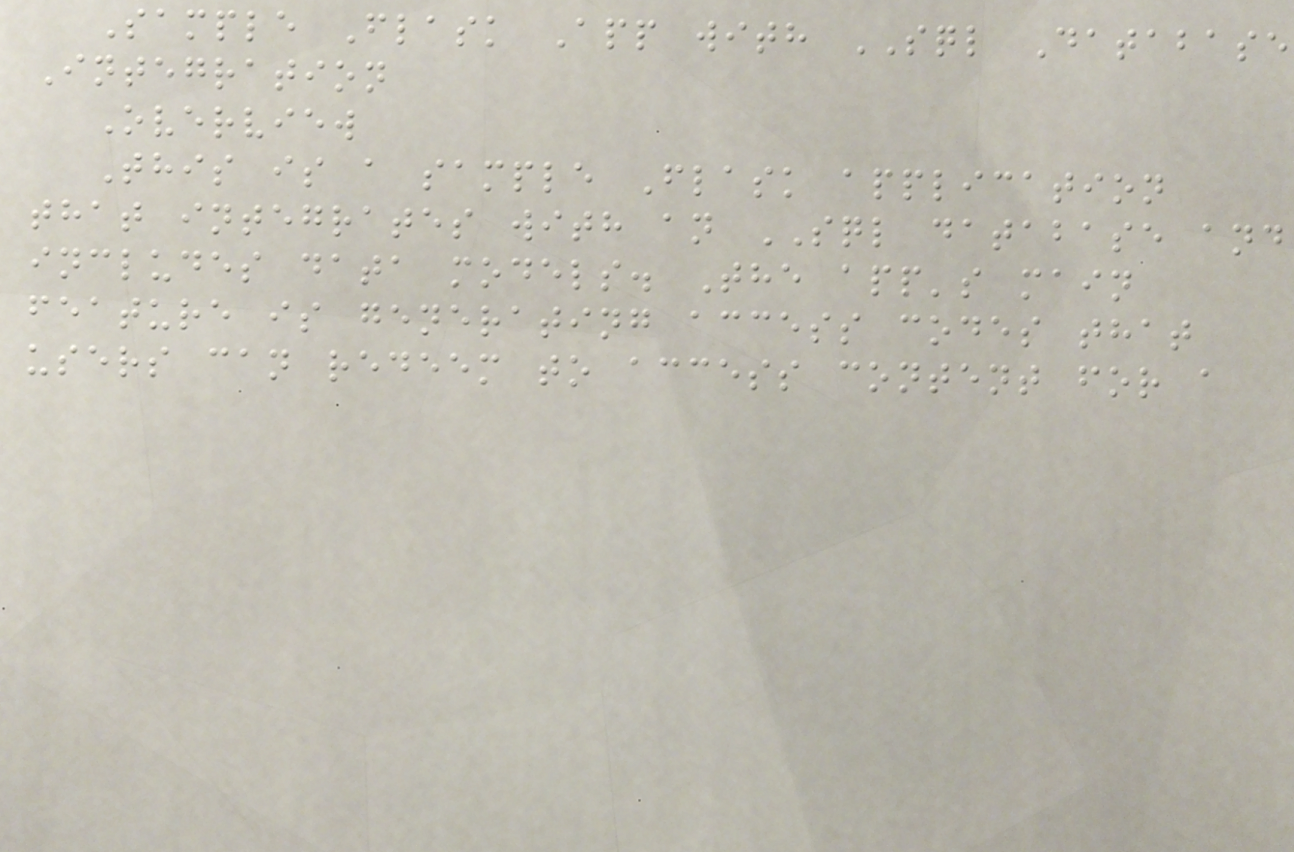Sample Flask App with SQL Database
Integration
Overview
This is a sample Flask application
that integrates with an SQL database and
includes data models. The app's main
feature is generating access codes that
users can redeem to access content for a
